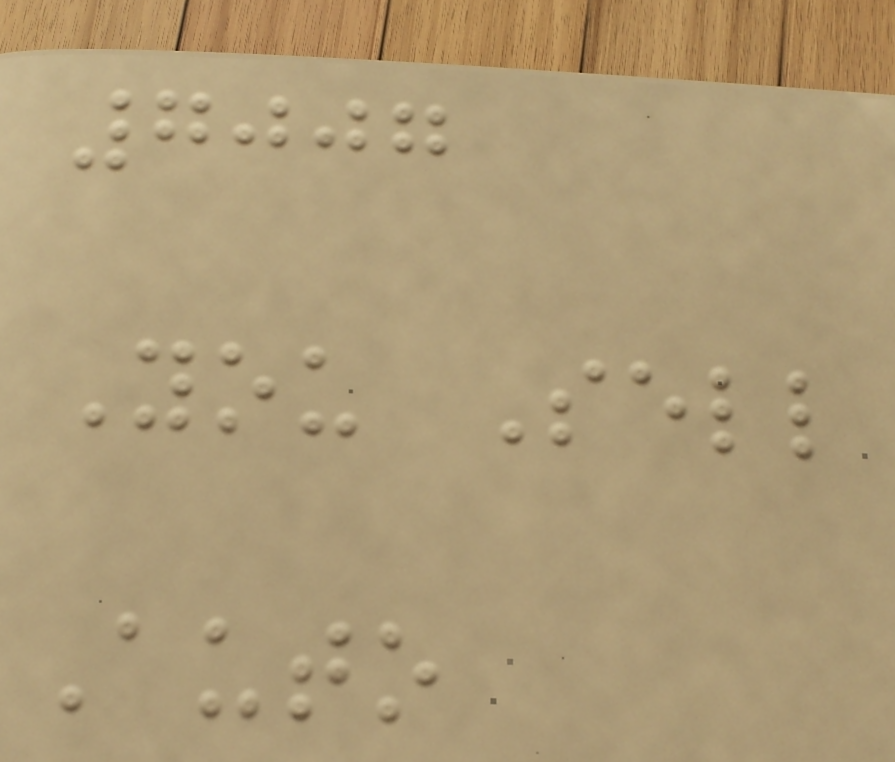7007
You Sell
Auto
